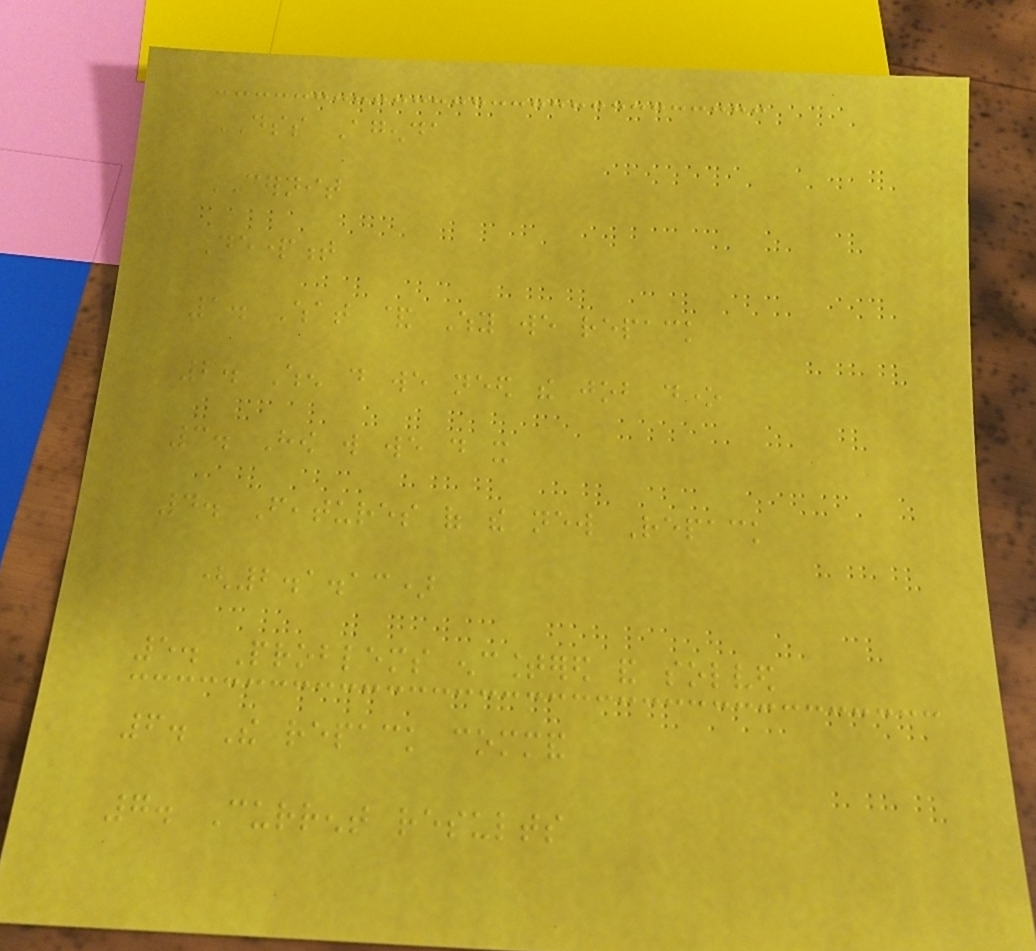DSS Agenda
CERNIT
Department
1. What & Why we repack
2. When do we need the job done
3. How will we do it
4. Features of the new Repack
(2.1.13)
5. Problems encountered and solved
6. The repack command
7. Current results
